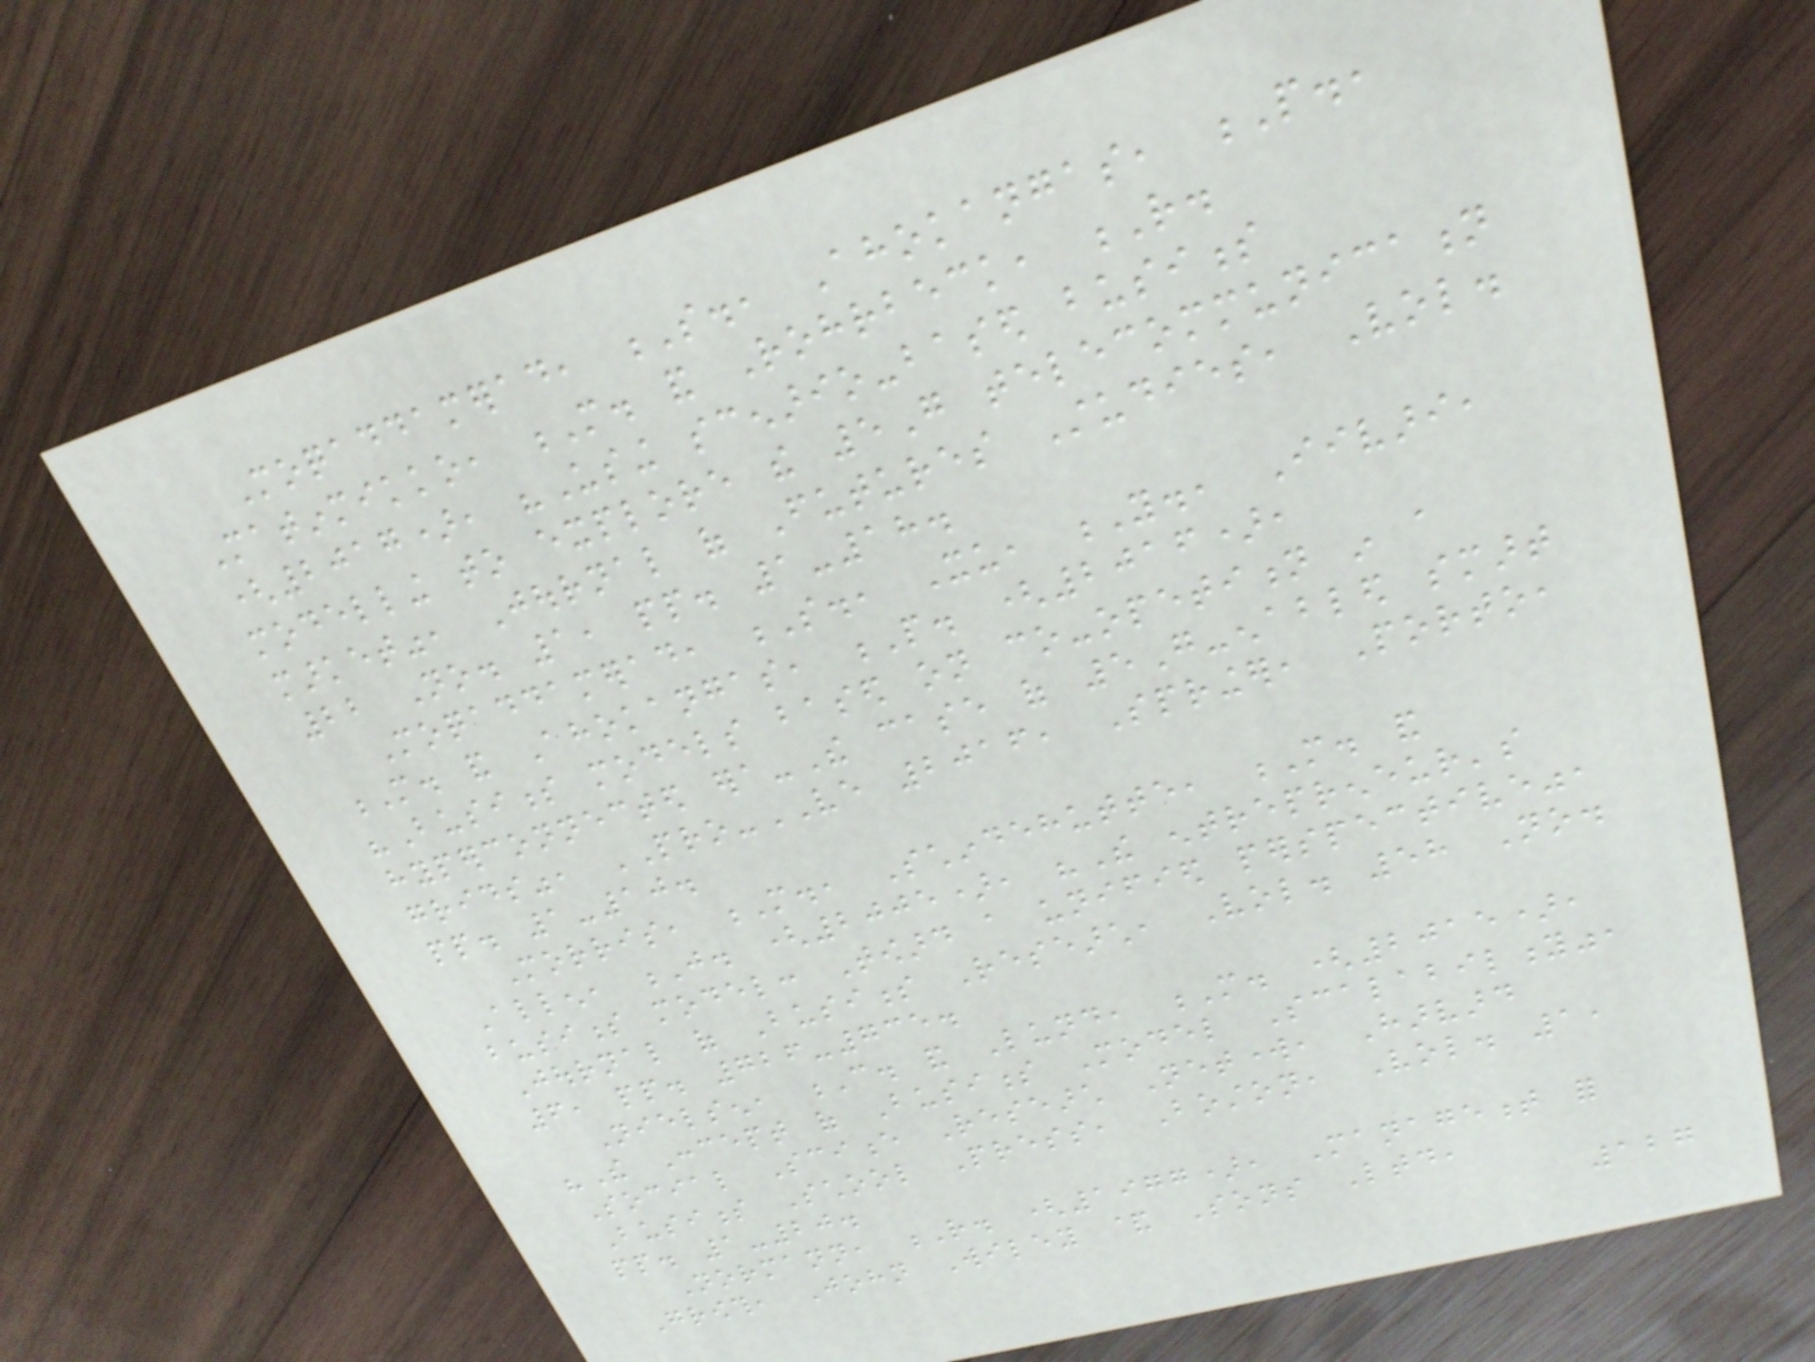Moqaddamerad, S., Ahokangas, P.,
Matinmikko, M. and Rohrbeck, R.
(2017), "Using scenario-based business
modelling to explore the 5G telecommunication
market", Journal of Futures Studies, Vol.
22 No. 1, pp. 1-18.
Moqaddamerad, S., Xu, Y., Iivari,
M. and Ahokangas, P. (2016),
"Business models based on co-opetition in a
hyperconnected era-The case of 5G-enabled smart
grids", PRO-VE 2016, Springer, Porto,
pp. 1-10.
Morris, M., Schindehutte, M. and
Allen, J. (2005), "The entrepreneur's
business model: Toward a unified perspective",
Journal of Business Research, Vol. 58 No.
6, pp. 726-735.
Nielsen, C. and Lund, M. (2015),
"The Concept of Business Model Scalability",
Social Science Research Network, Harvard
Business School Press, Boston, Vol. 1,
pp. 1-20.
Normann, R. (1977), Management for
Growth, John Wiley & Sons Ltd,
127
